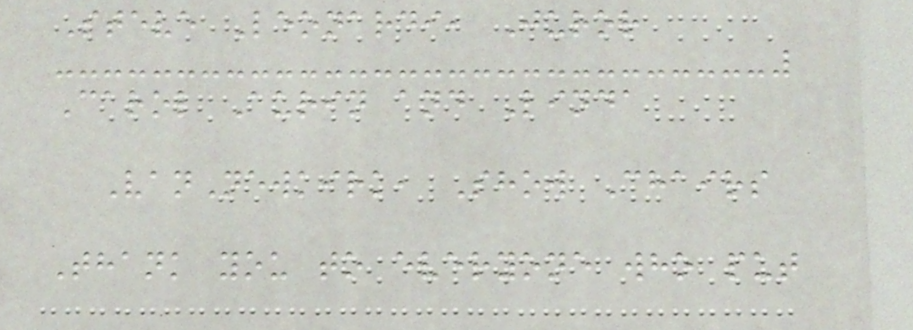Steve Leonardi, Juror
Carol Aurin and Linda
VanNewkirk, Show Chairs
Thank you to everyone who put
